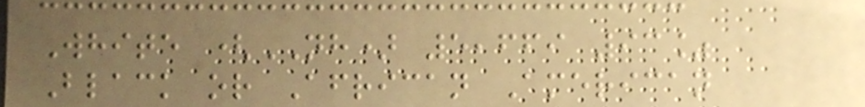White (NH) 5,669 93%
Black or African American
